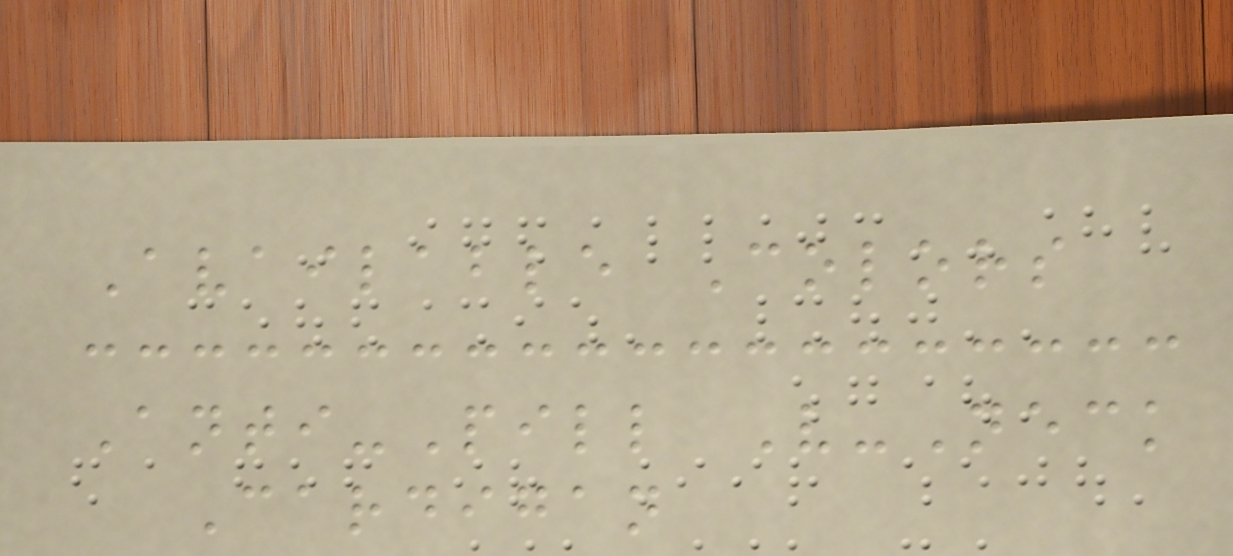Available Colors
Anti-Pill V-Neck
Cardigan
